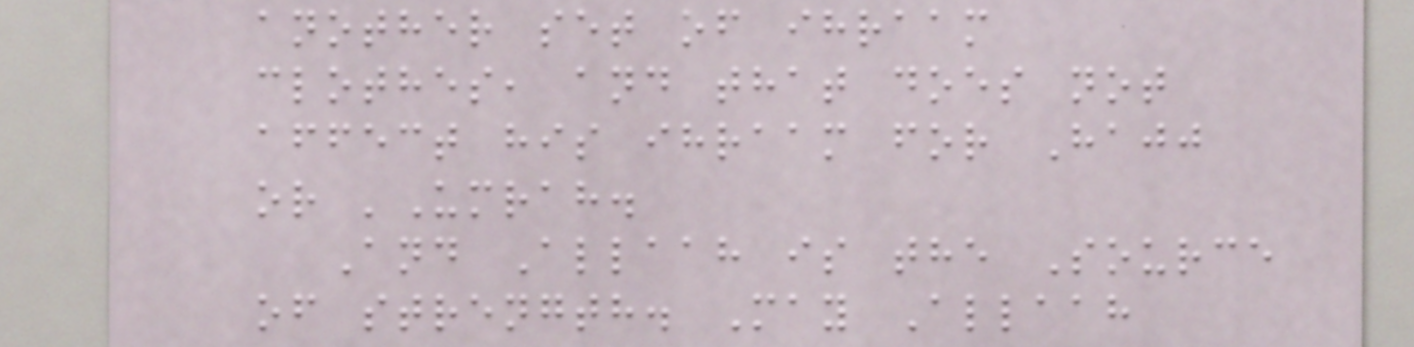another set of ihraam
clothes, and that does not
affect his ihraam for Hajj
or 'Umrah.
And Allaah is the Source
of strength. May Allaah
